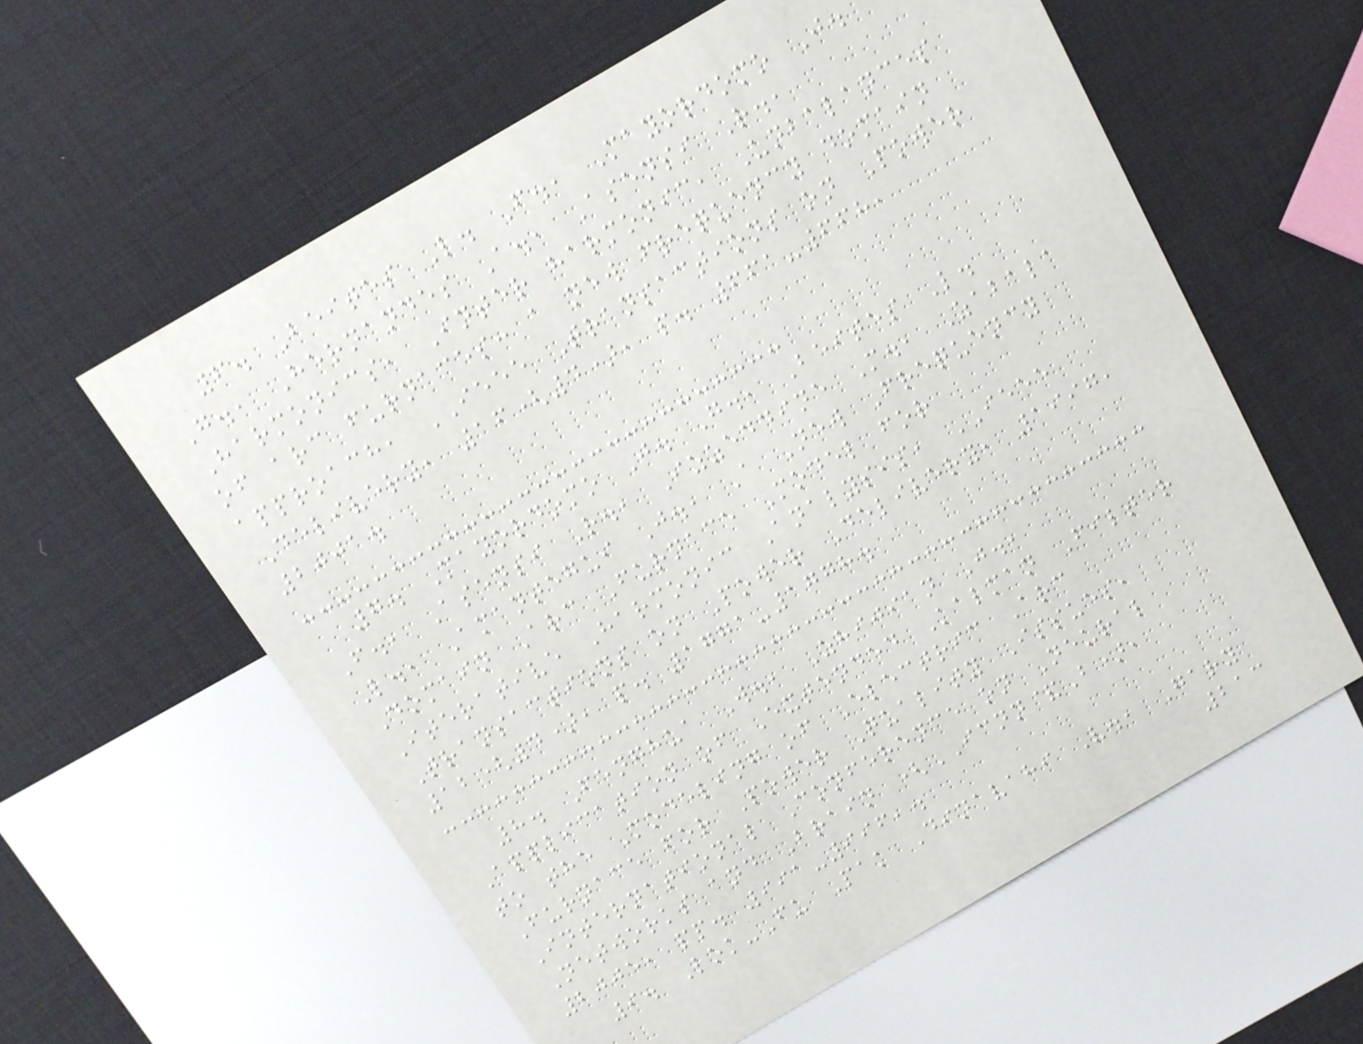6. Beites L. F., Mayordomo J.
G., Hernandes A., Asensi R.,
Harmonics, Inter harmonic, Unbalances
of arc furnaces: a new frequency domain
approach, IEEE Transactions on Power
Delivery, 16(4), p. 661-668,
2001.
7. Mayordomo J. G., Beites L.
F., Asensi R., Izzeddine M., Zabala
L., Amantegui J., A New Frequency
Domain Arc Furnace Model for
Iterative Harmonic Analysis, IEEE
Transactions on Power Delivery, 1997,
12(4), p. 1771-1778.
8. Fenghua W., Zhijian J.,
Application of Extended Kalman Filter
to the Modeling of Electric Arc
Furnace for Power Quality Issues,
International Conference on Neural
Networks and Brain (ICNN&B),
2005, pp. 991-996,.
9. Lok-Fu Pak Dinavahi V., Gary
213
